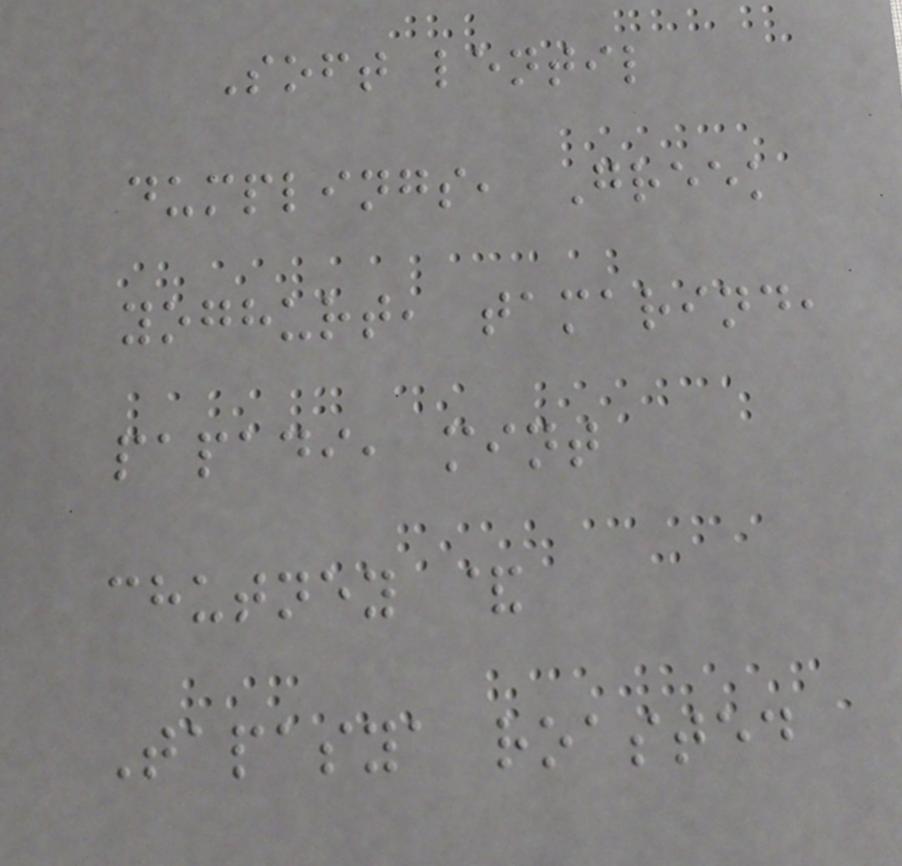Soft lentil
dumplings, Greek
yoghurt, tamarind,
papadi, mint
chutney &
Tapasya roasted
